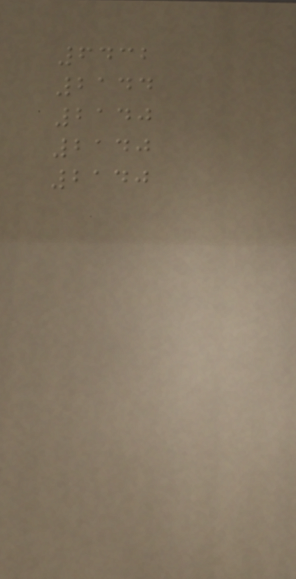6432
2144
2140
2140
2140
